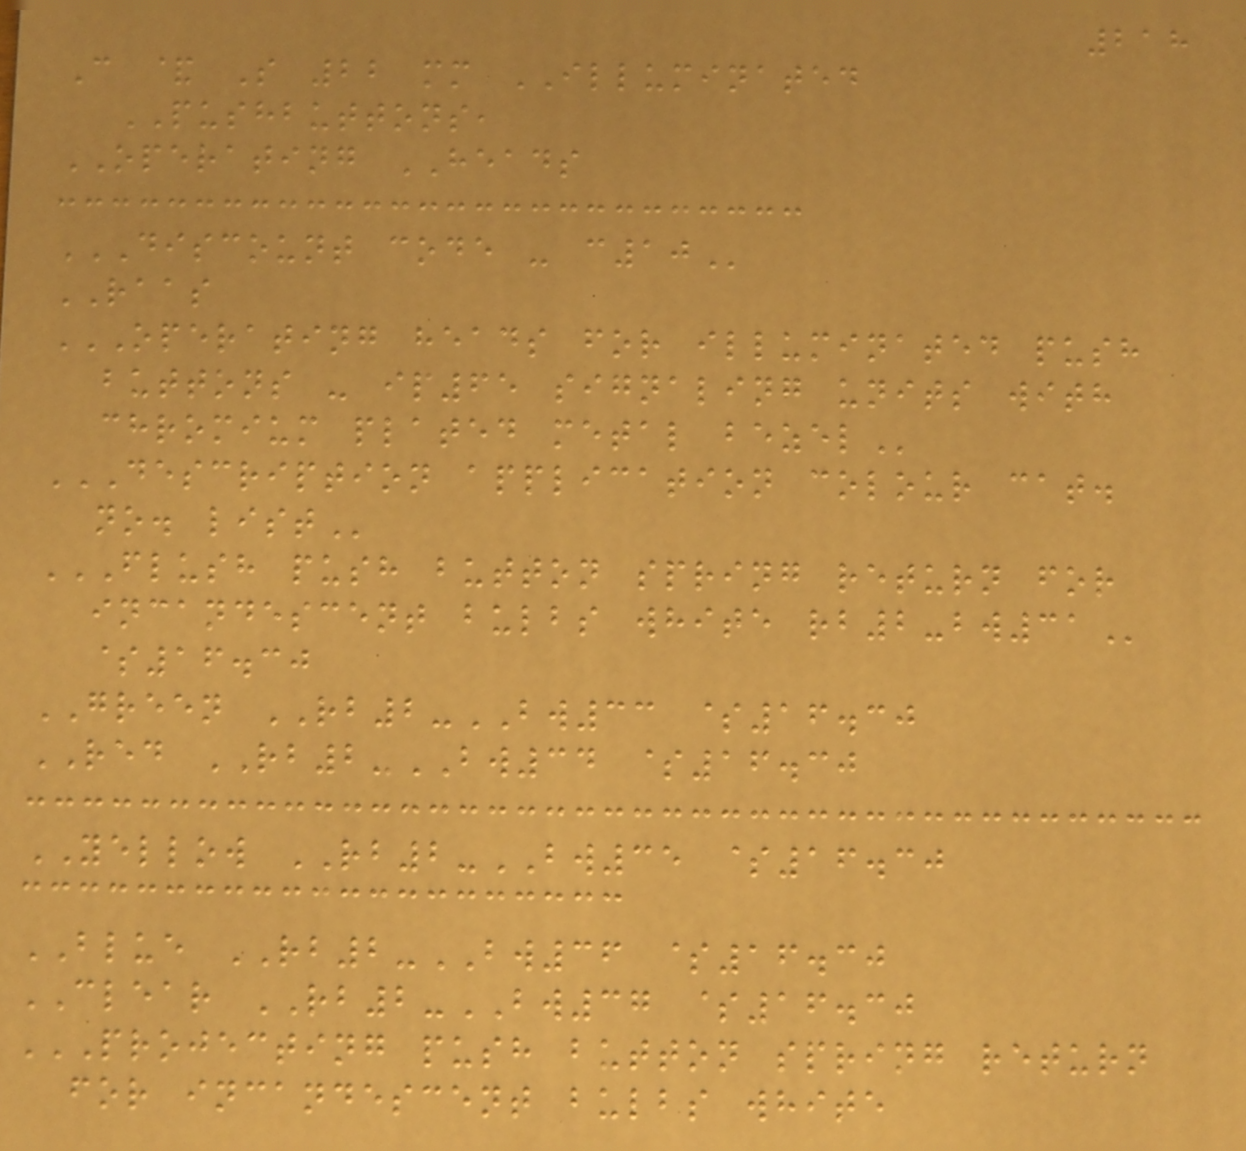218
C & S 22 mm ILLUMINATED
PUSHBUTTONS,
OPERATING HEADS
DISCOUNT CODE - C10
RAAS
OPERATING HEADS FOR ILLUMINATED PUSH
BUTTONS - IP65 SIGNALING UNITS WITH
CHROMIUM PLATED METAL BEZEL
DESCRIPTION APPLICATION COLOUR CAT.
NO. LIST
FLUSH PUSH BUTTON SPRING RETURN FOR
INCANDESCENT BULBS WHITE RB2-BW31
$16.30
GREEN RB2-BW33 $16.30
RED RB2-BW34 $16.30
YELLOW RB2-BW35 $16.30
BLUE RB2-BW36 $16.30
CLEAR RB2-BW37 $16.30
PROJECTING PUSH BUTTON SPRING RETURN
FOR INCANDESCENT BULBS WHITE
